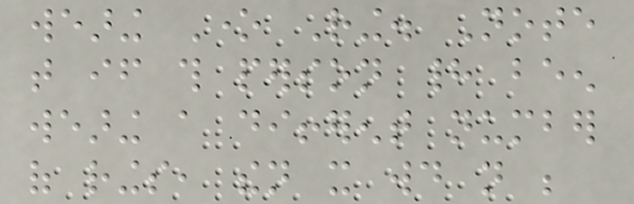wearing One Ring. Note
that if this person had been
wearing a different number
of rings, then it would not be
